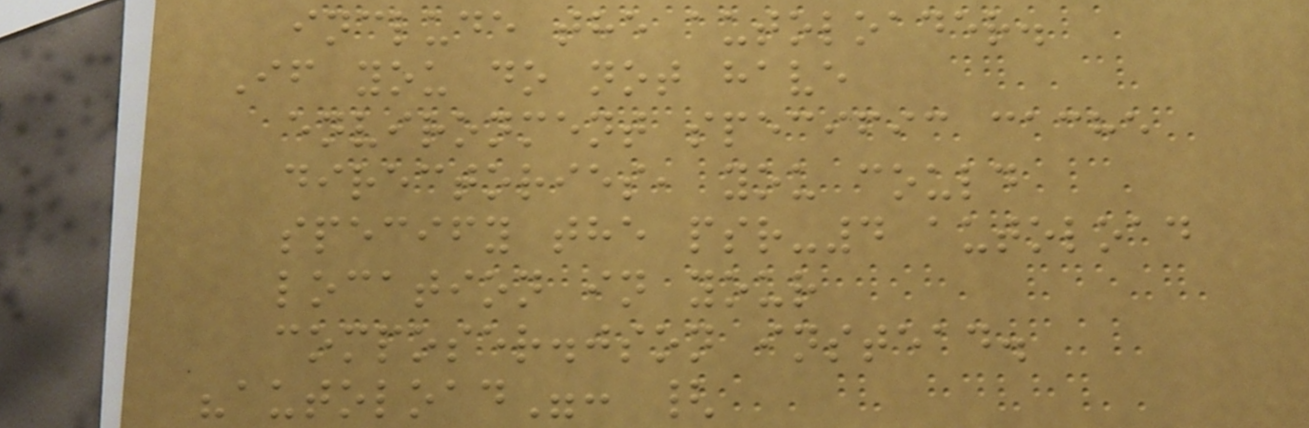include the autoloader.
If you do not have
environment specific cache
directories, you could
specify the psr-4 autoload
location in your
composer.json instead.
"autoload": {
